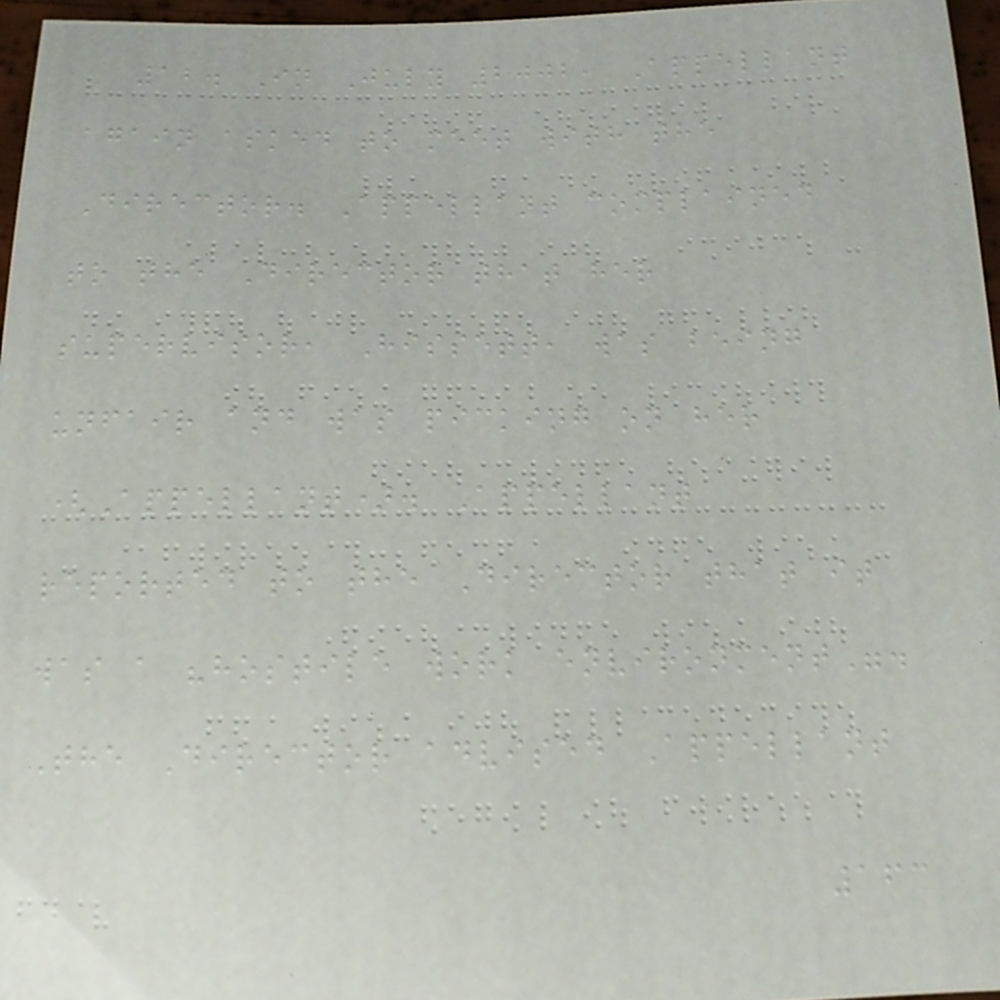12. In July 2002, Appellant
again asked to meet with the
Director. Appellant complained
to the Director that her
supervisor, Hissett, was being
unfair and was picking on her
(Appellant). Appellant
reported to the Director that it
was a "hostile work environment".
The Director advised Appellant
163
